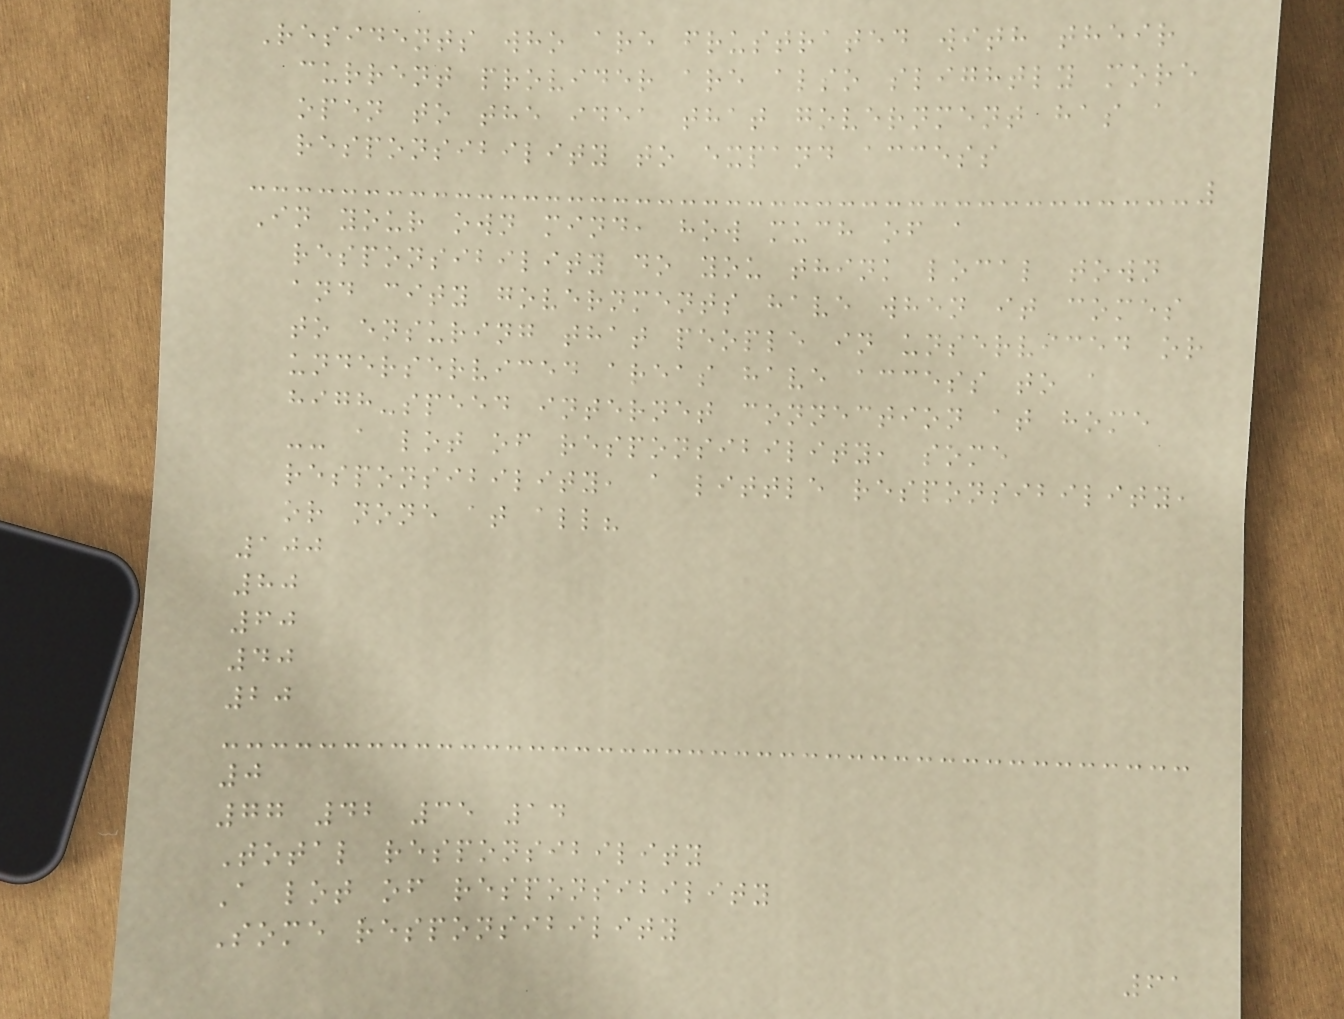Residents who are frustrated with their
current provider are also slightly more
open to the idea that government has a
responsibility to expand access
In your own mind, how much of a
responsibility do you think local town
and city governments have when it comes
to ensuring that people in unserviced or
underserviced areas have access to a
high-speed internet connection at home
-- a lot of responsibility, some
responsibility, a little responsibility,
or none at all?
100
80
60
40
20
0
77 42 35 14
Total responsibility
A lot of responsibility
Some responsibility
61
